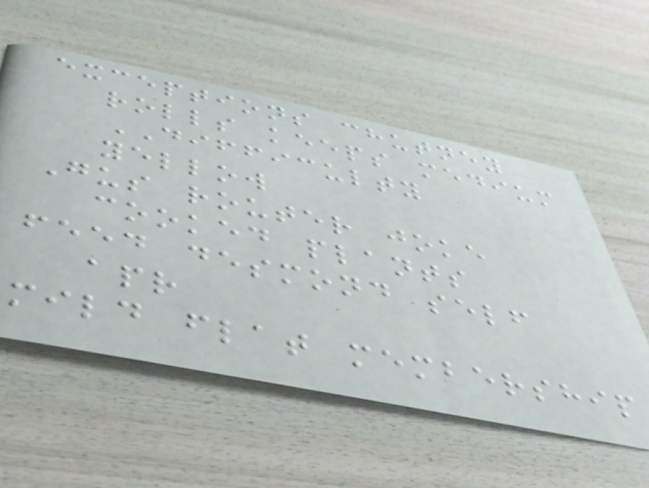exceptions chutney
rolls keeps medium
DIFFICULTY
yellow
Gus router joke
cooked plants
feed desmond self
apr
mild flat membership
